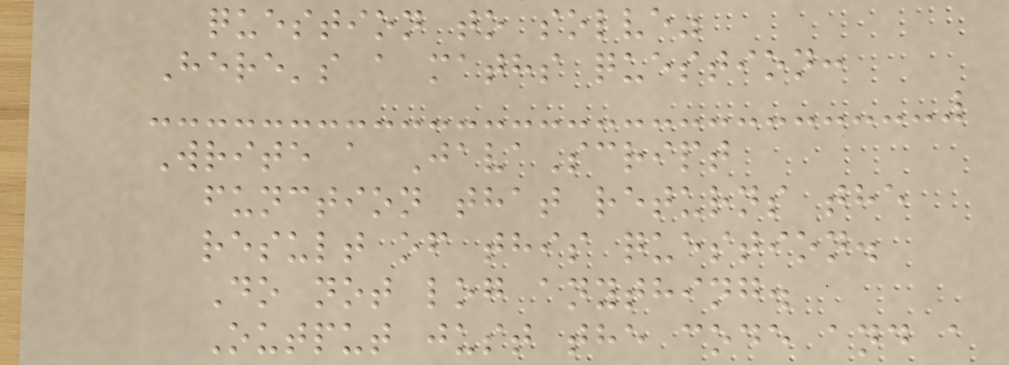question to solve"
Here's a maths question:
Write a JavaScript
function that returns the
result of this question.
Do not log anything.
Output just the code and a
